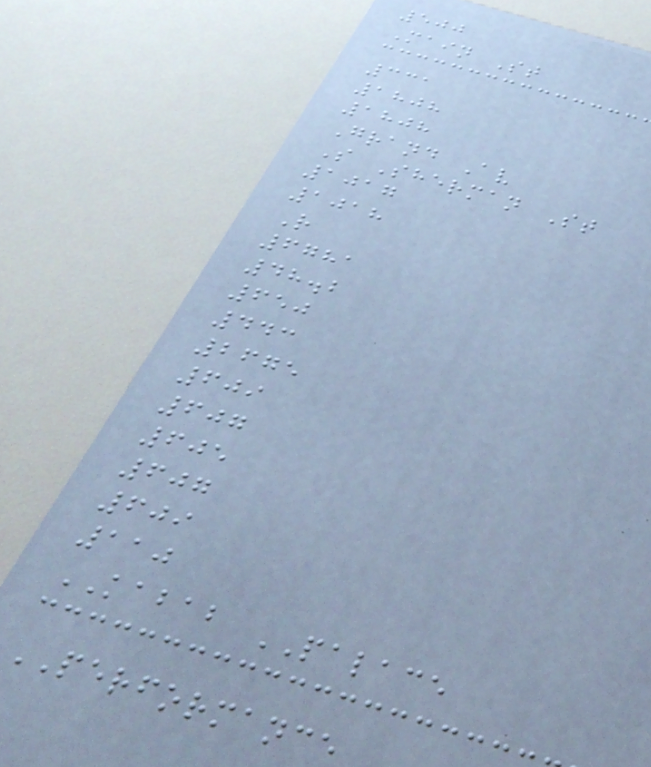500
Main St
331
1808
1808
Grand Av
S Sherman St
1017
1018
R
6781
48.2
650
443
2675
609
607
605
607
609
110
KABAB PALACE
PERFORMANCE
